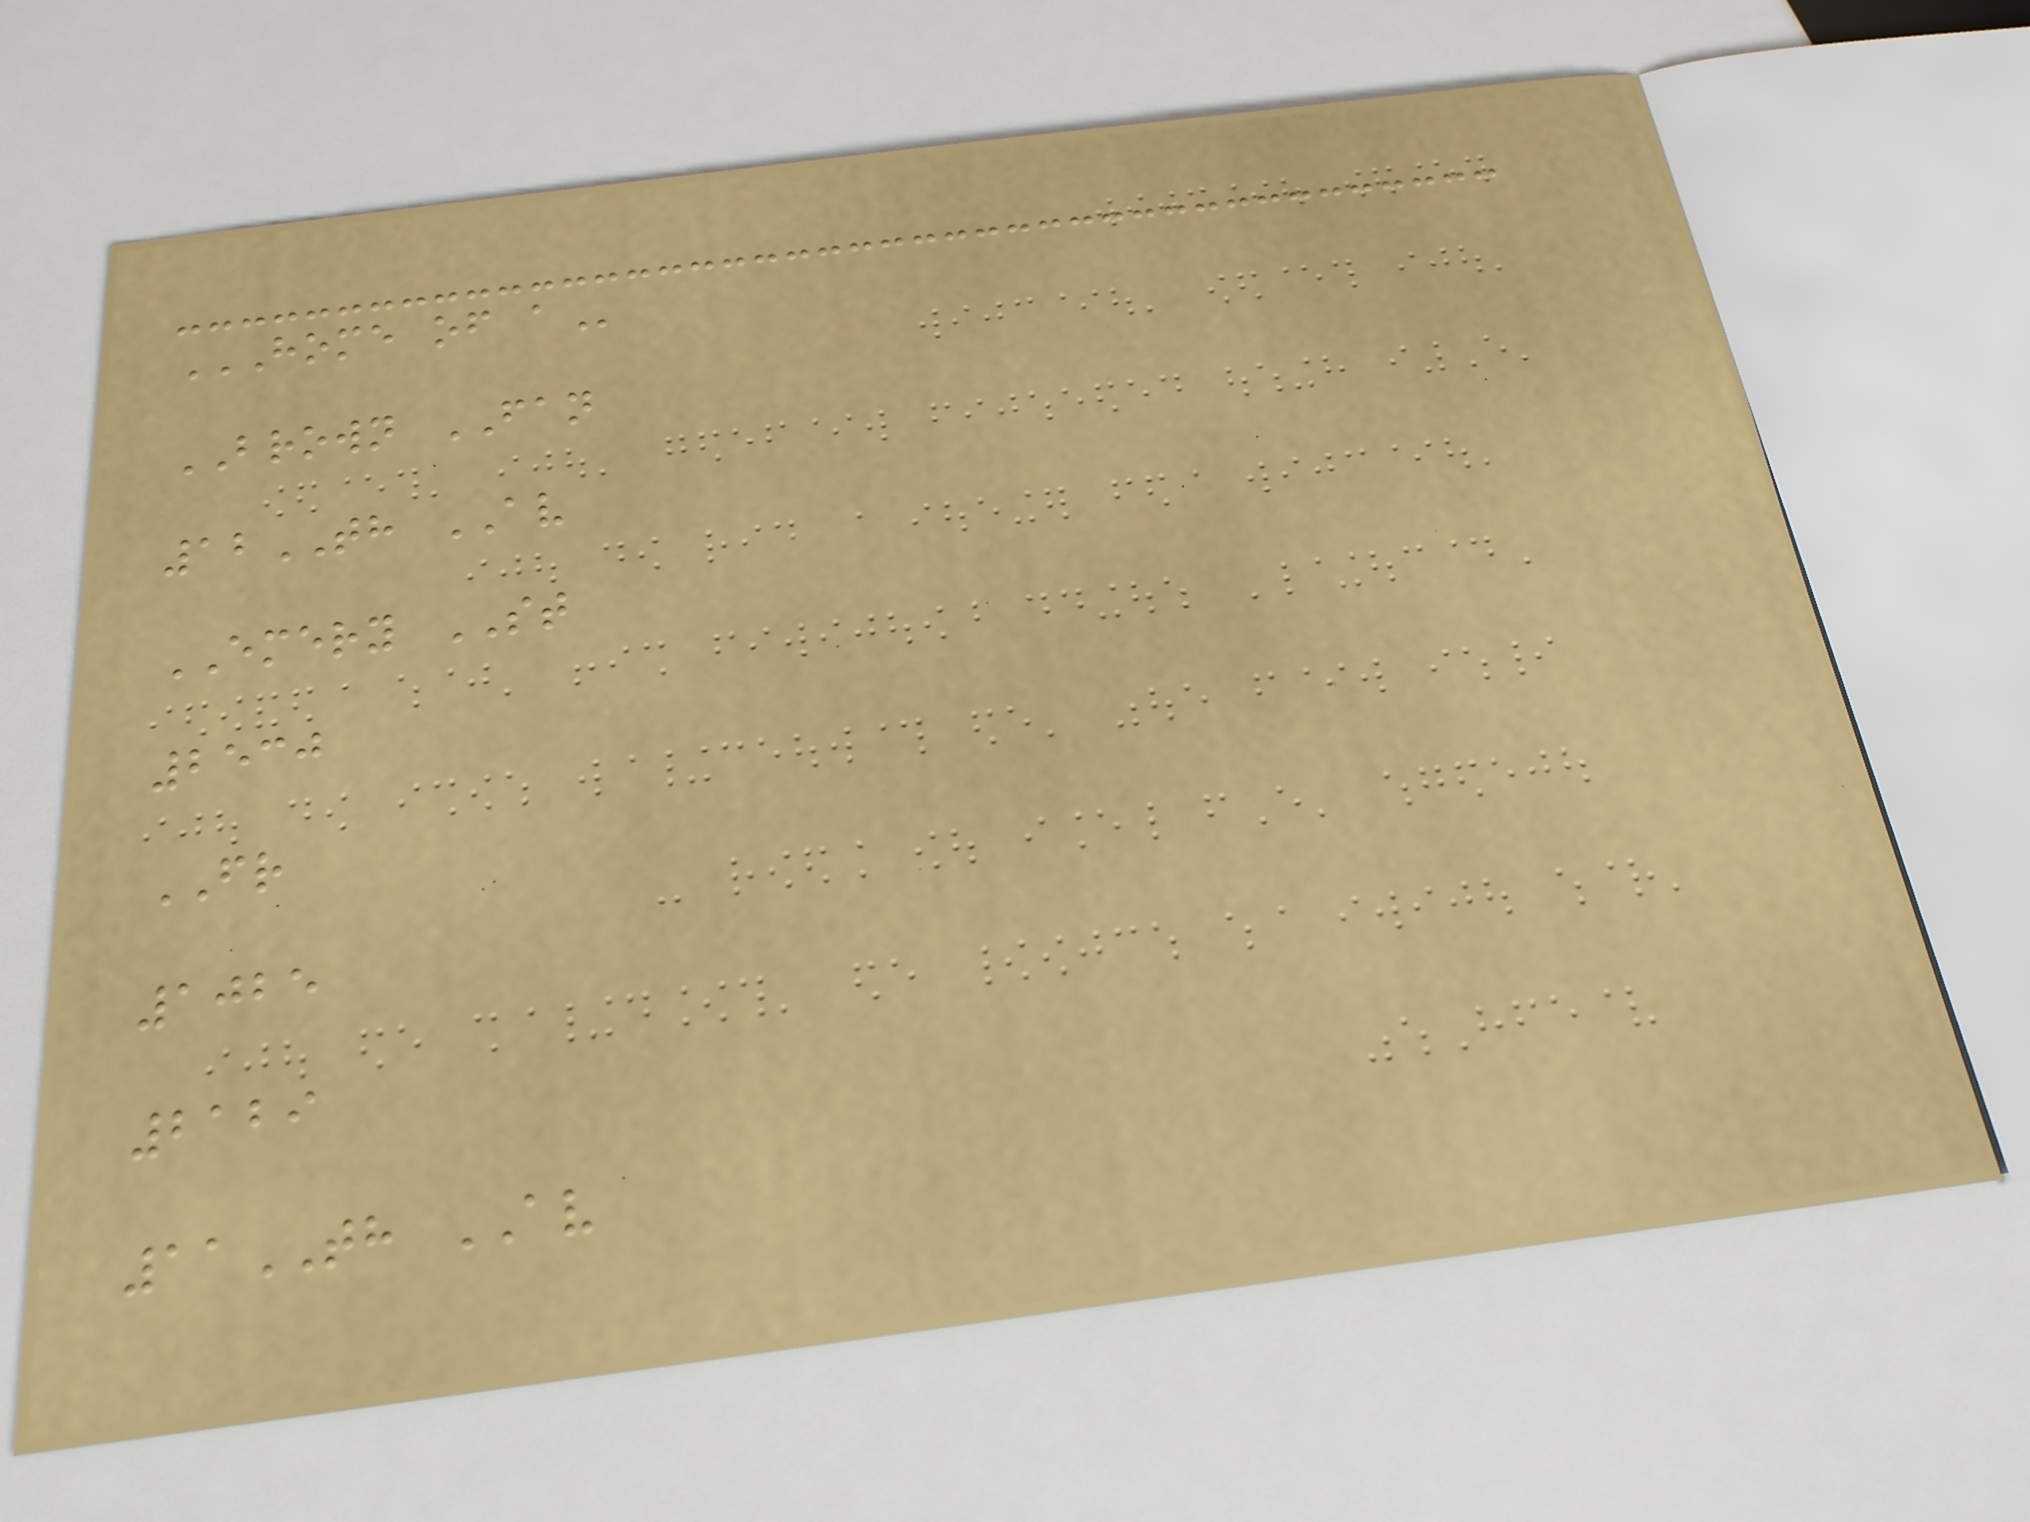HOME OF A
BROWN FAN
12TH AV
EMERY ST
2530
FR
1025
2129
11TH AV
